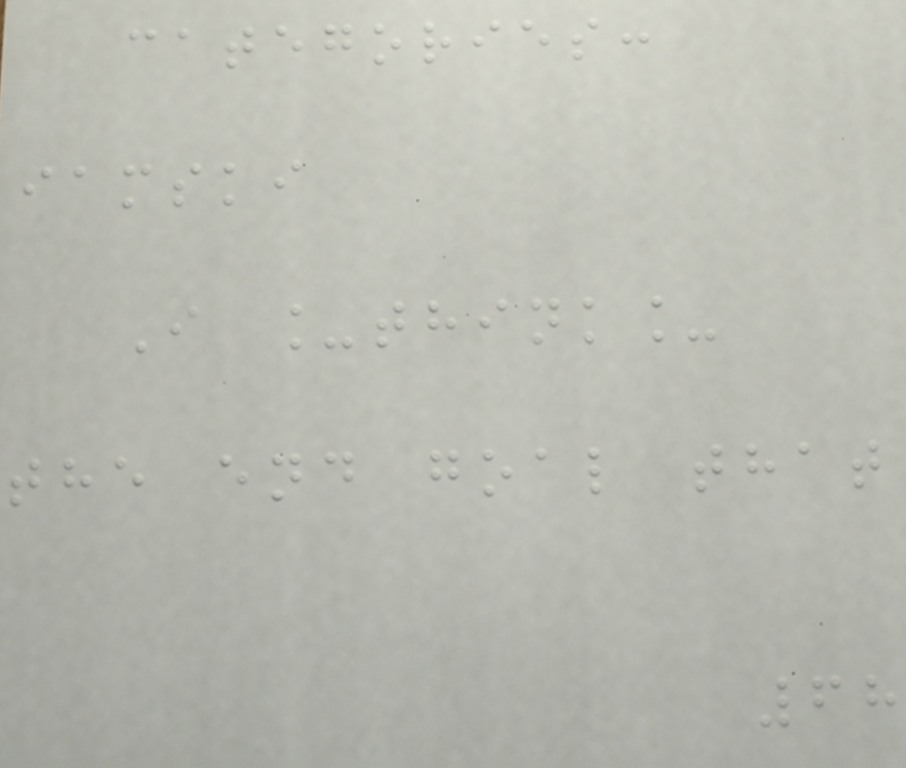categories:
iamski
I _think_
the end goal that
68
